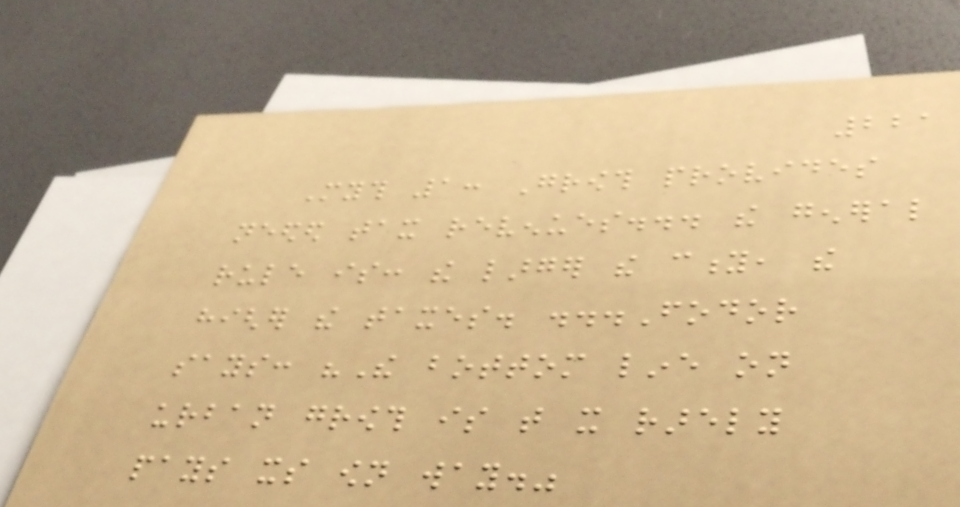221
Myth 1: Growth provides
needed tax revenues... the general
rule is: the larger the city, the
higher the taxes. ...Fodor
says: "The bottom line on
urban growth is that it rarely
pays its own way."
